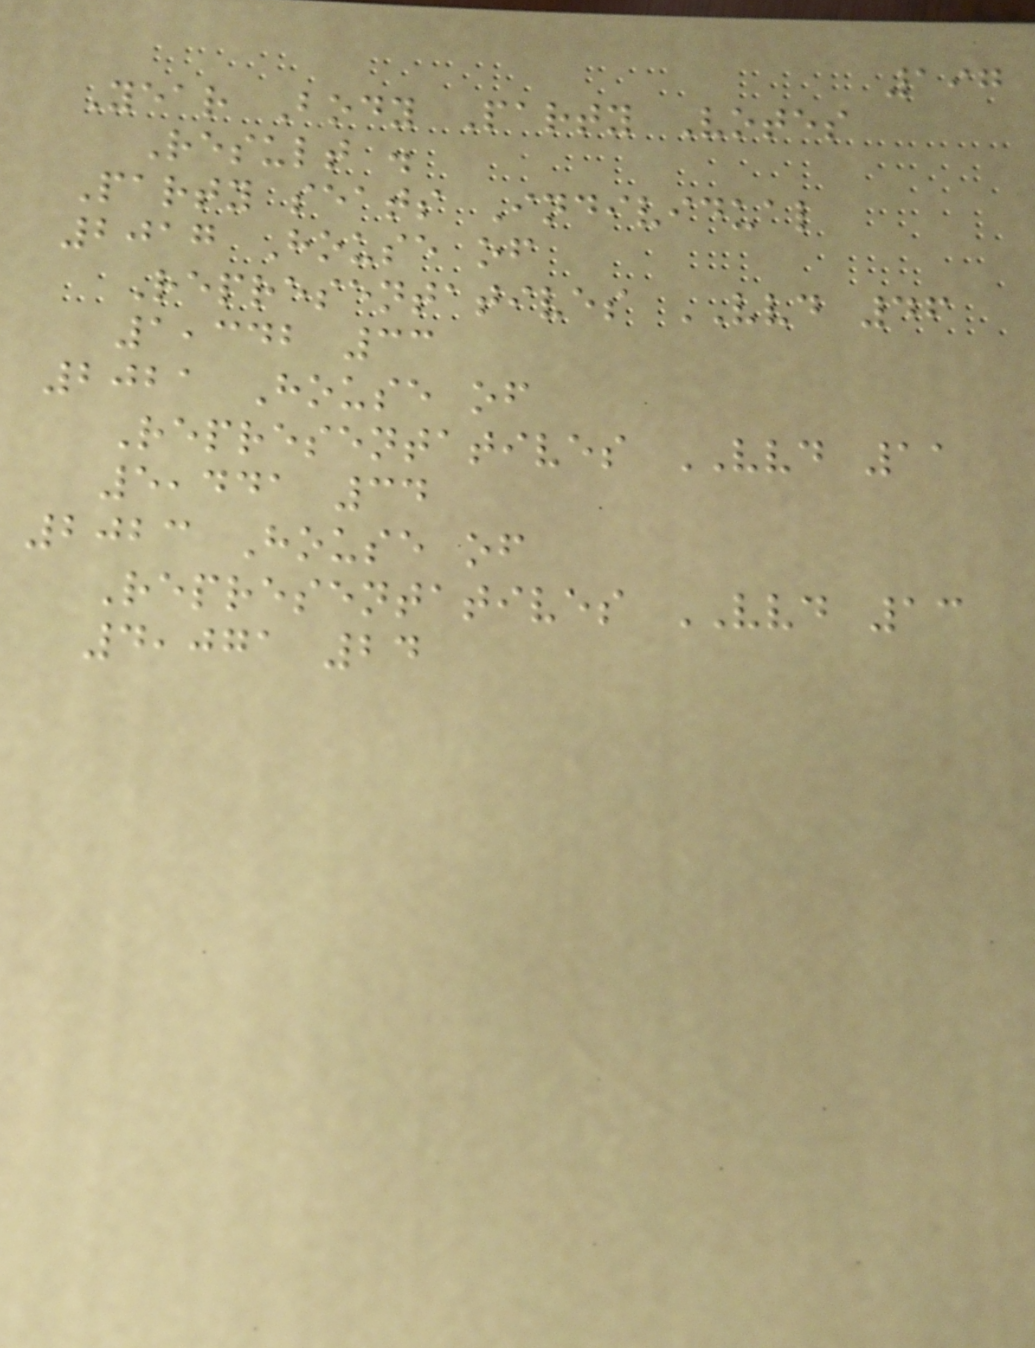197
Year Body Party Votes
Result .
Party seats Individual
2017 House of
Representatives VVD 46
1,342 33
2021 House of
Representatives VVD 11
5,441 34
2023 House of
Representatives VVD 13
4,071 24
